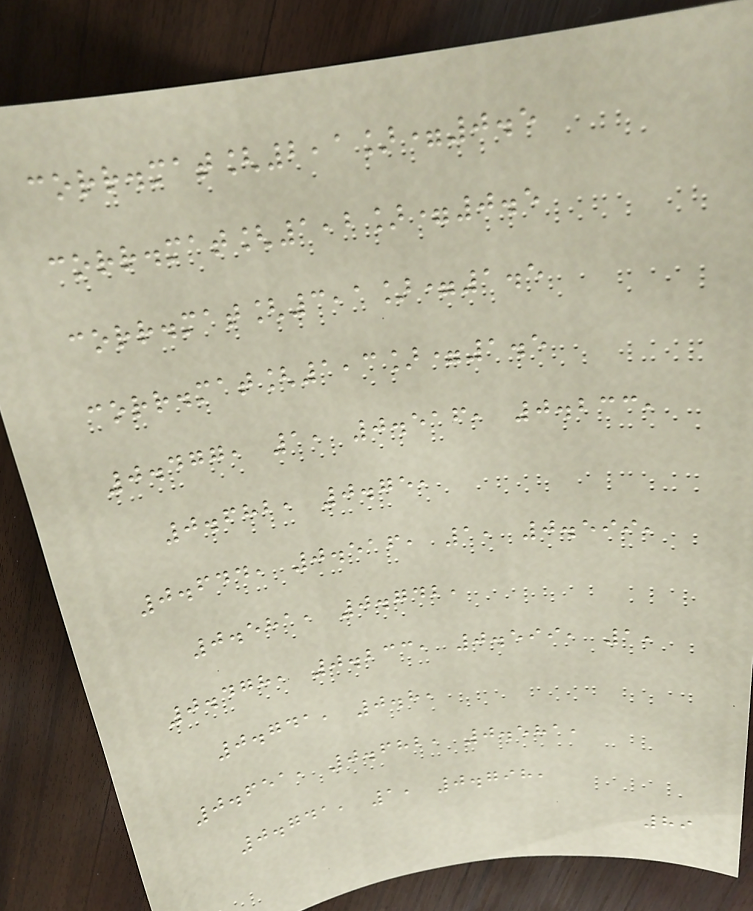corr.mat[2,1]=0.5
corr.mat[1,2]=0.5
corr.mat[3,1]=1.5
corr.mat[1,3]=1.5
0.477, 1, 0.516, 0.233,
0.682, 0.75,
0.644, 0.516, 1, 0.599,
0.581, 0.742,
0.478, 0.233, 0.599, 1,
0.741, 0.8,
0.651, 0.682, 0.581,
0.741, 1, 0.798,
89
